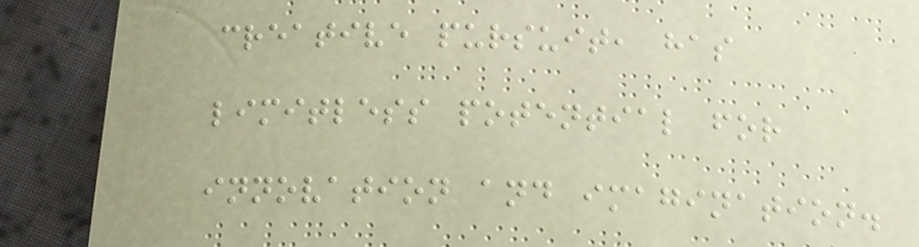creative pursuit, has
limitless potential for
innovation and imagination.
